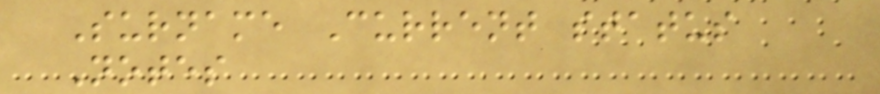Surname Current status
Notes
